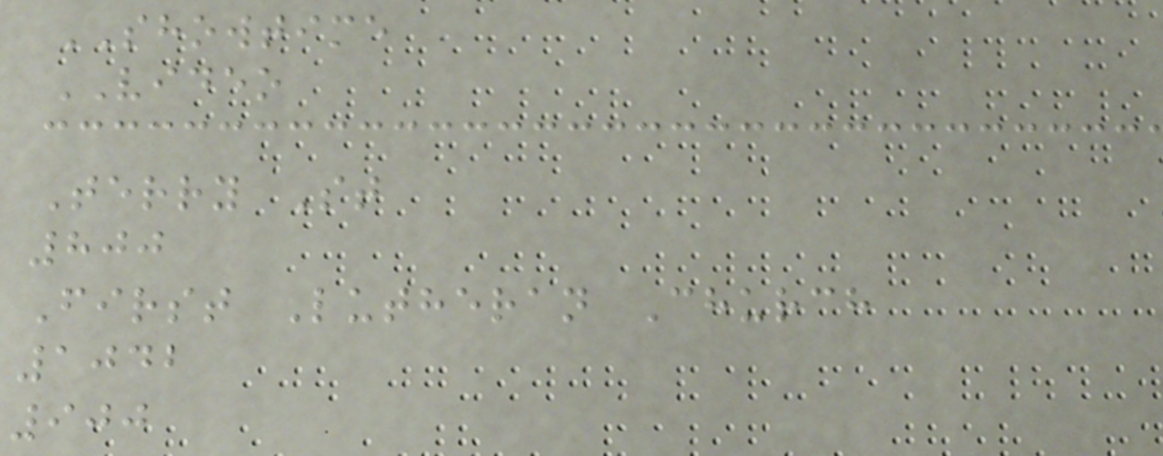SHOWTIME
VIDEO
Terry St
800
First Lutheran Church
1042
900
